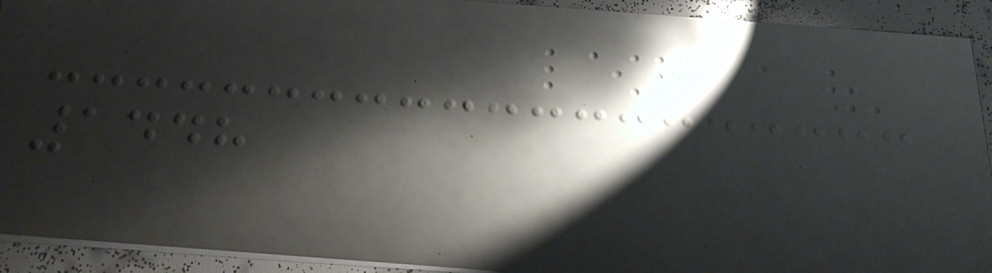1448
